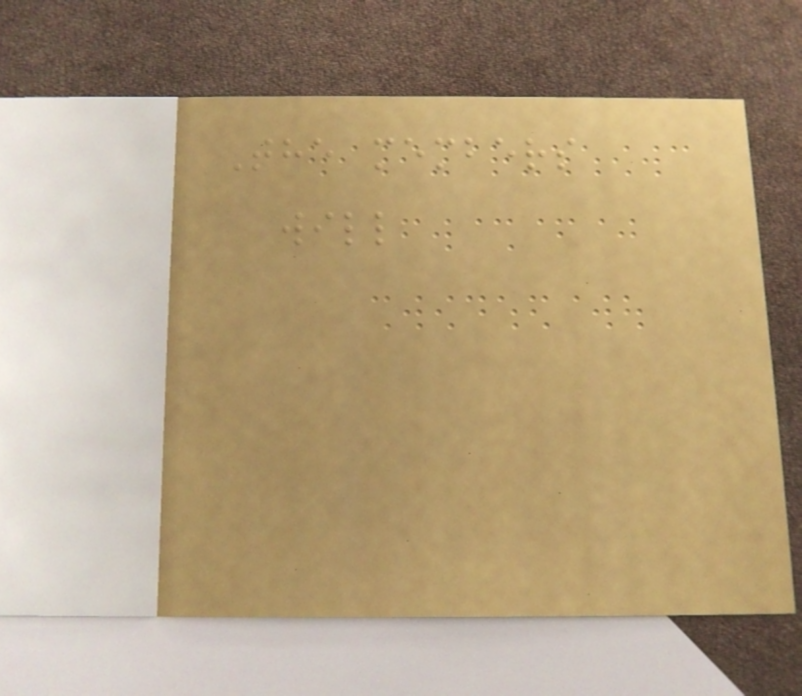The members
will
